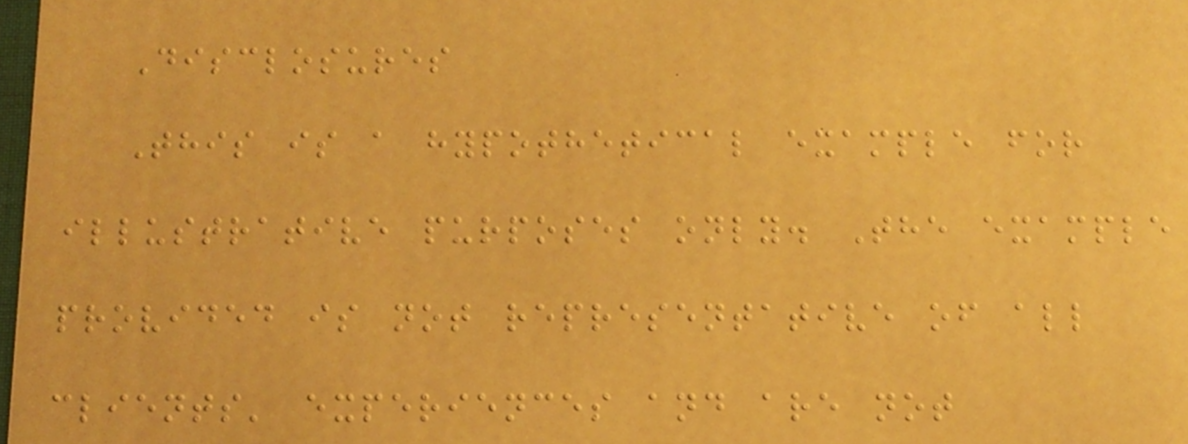Disclosures
This is a hypothetical example for
illustrative purposes only. The example
provided is not representative of all
clients' experiences and are not
